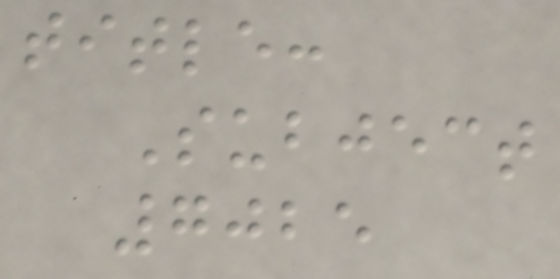title:
Subject
7025
